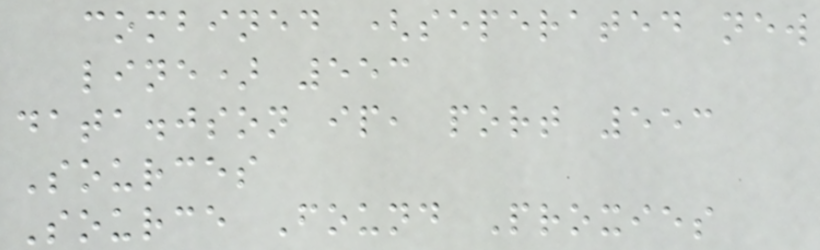combined (seperated new
line) 553
data.json ip, port 553
Sources
Source Found Proxies
